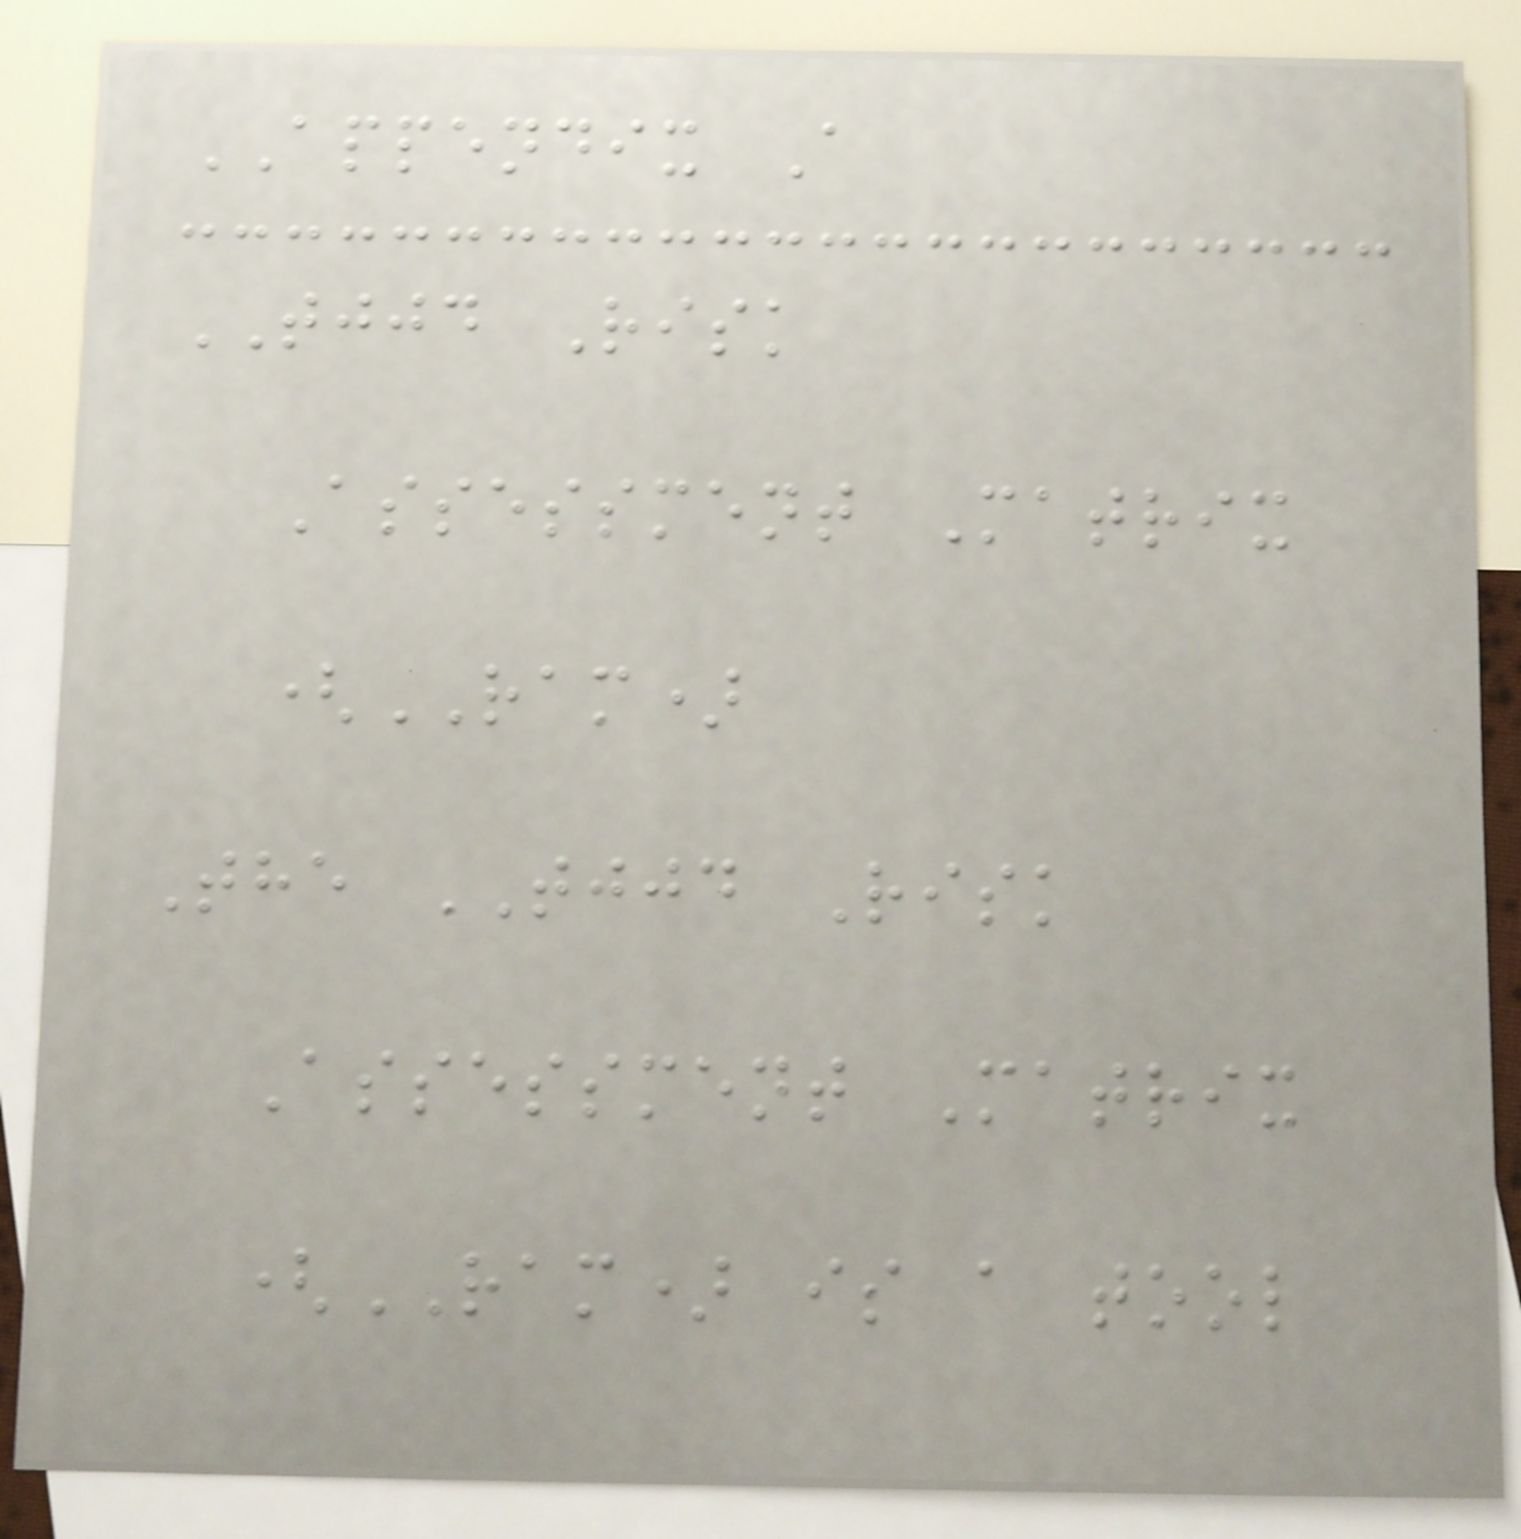APPENDIX A
TJJD Risk
Assessment Matrix
(RAM)
The TJJD Risk
Assessment Matrix
(RAM) is a tool
